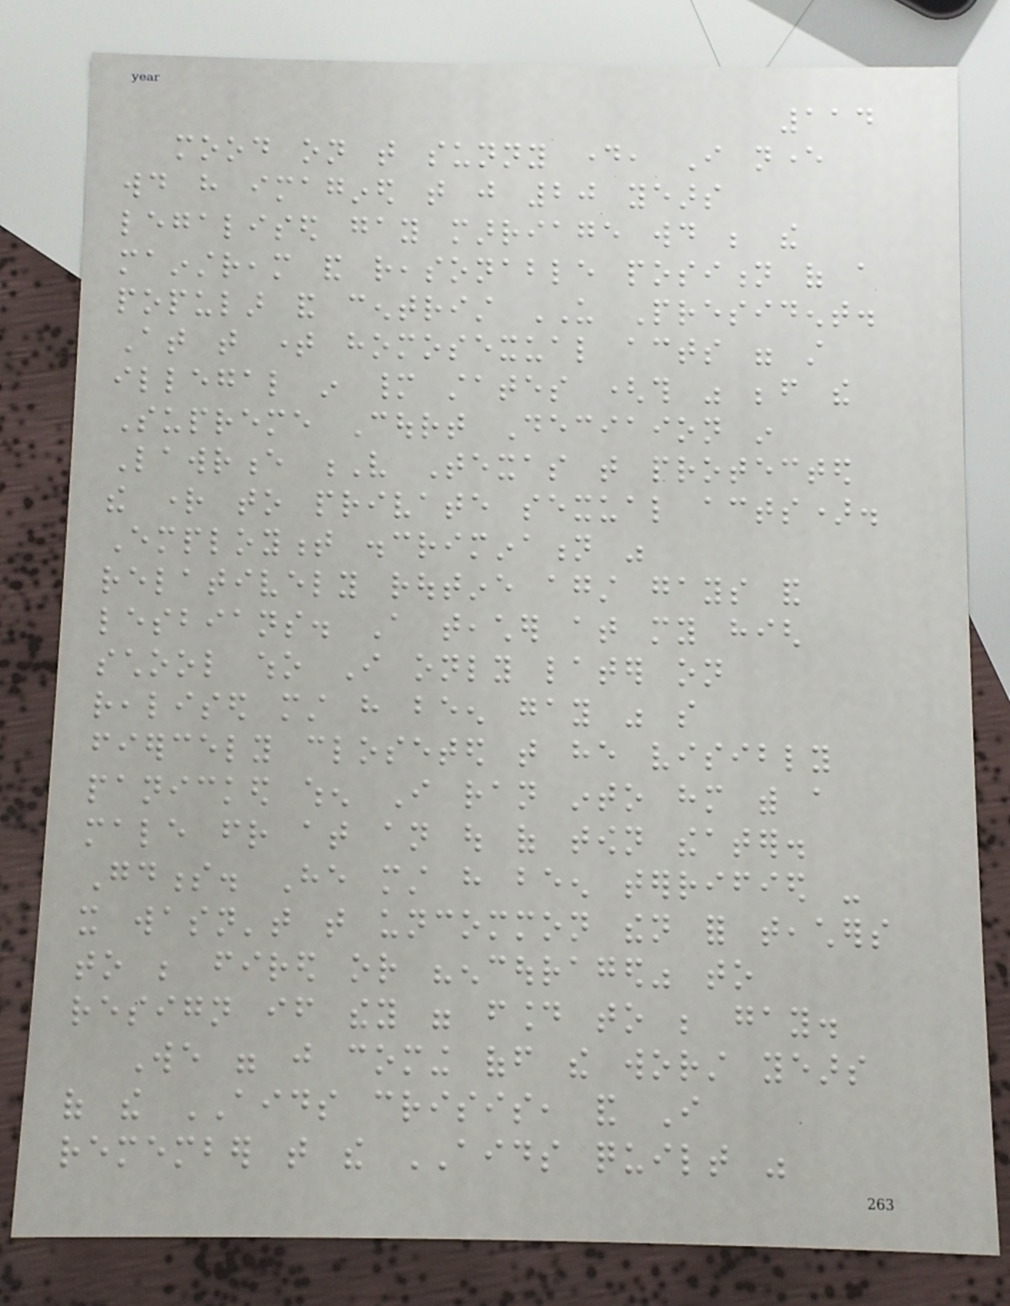114
mood on that sunny day, I never
would have imagined that just 20 years
legalised gay marriage would be the
mainstream and reasonable position of a
popular and centrist US President.
At that time homosexual acts were still
illegal in many states (this was before the
Supreme Court Deciaion in
Lawrence V Texas that protected
the right to private sexual acts).
Employment discrimination was
relatively routine against gays and
lesbians. A teacher at my high
school who I only later on
realised must have been gay was so
fiercely closeted that he visibly
panicked when I ran into him with a
male friend at an out of town theater.
Goodness. He must have been terrified -
it wasn't that uncommon then for teachers
to be fired or "encouraged" to
resign if they were found to be gay.
We were just coming off the worst years
of the AIDS crisis, and I
remember that the AIDS quilt was
